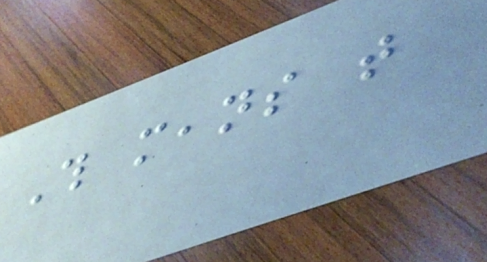This means that
